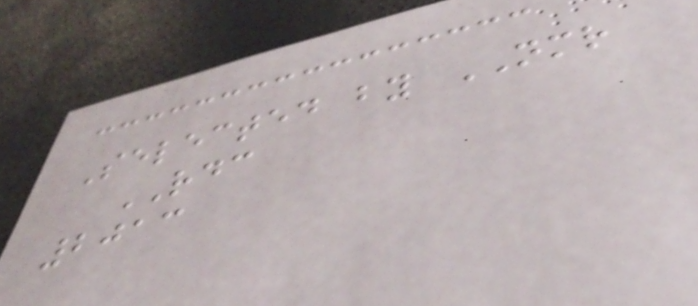Selected by NMR
RDC
2013
